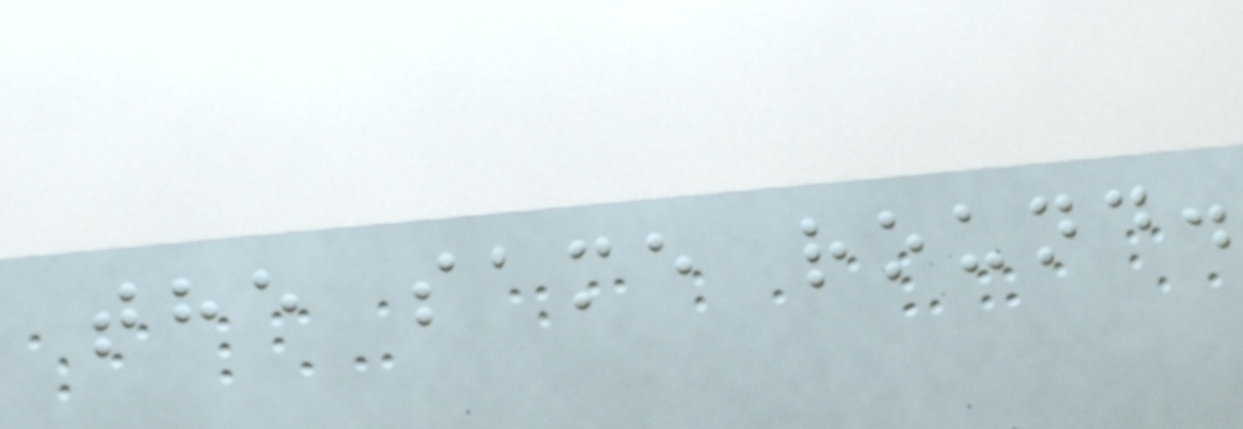the same round.
